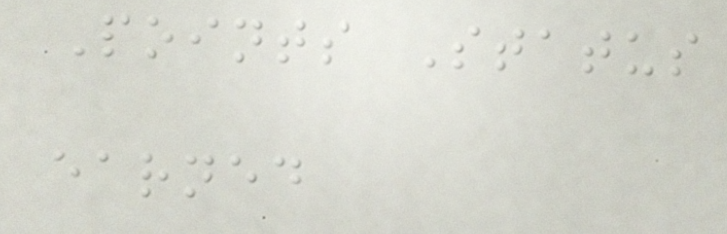Points Status
earned
